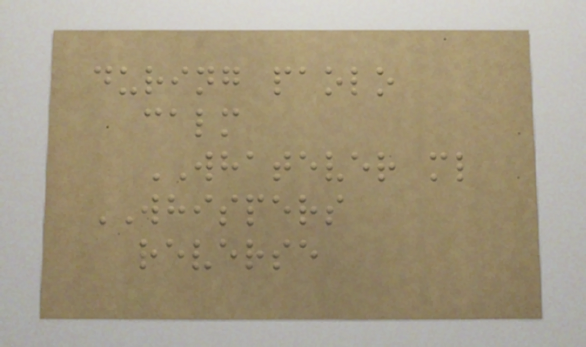during paolo
calm
WHATEVER ml
WHISPERS
reverse
